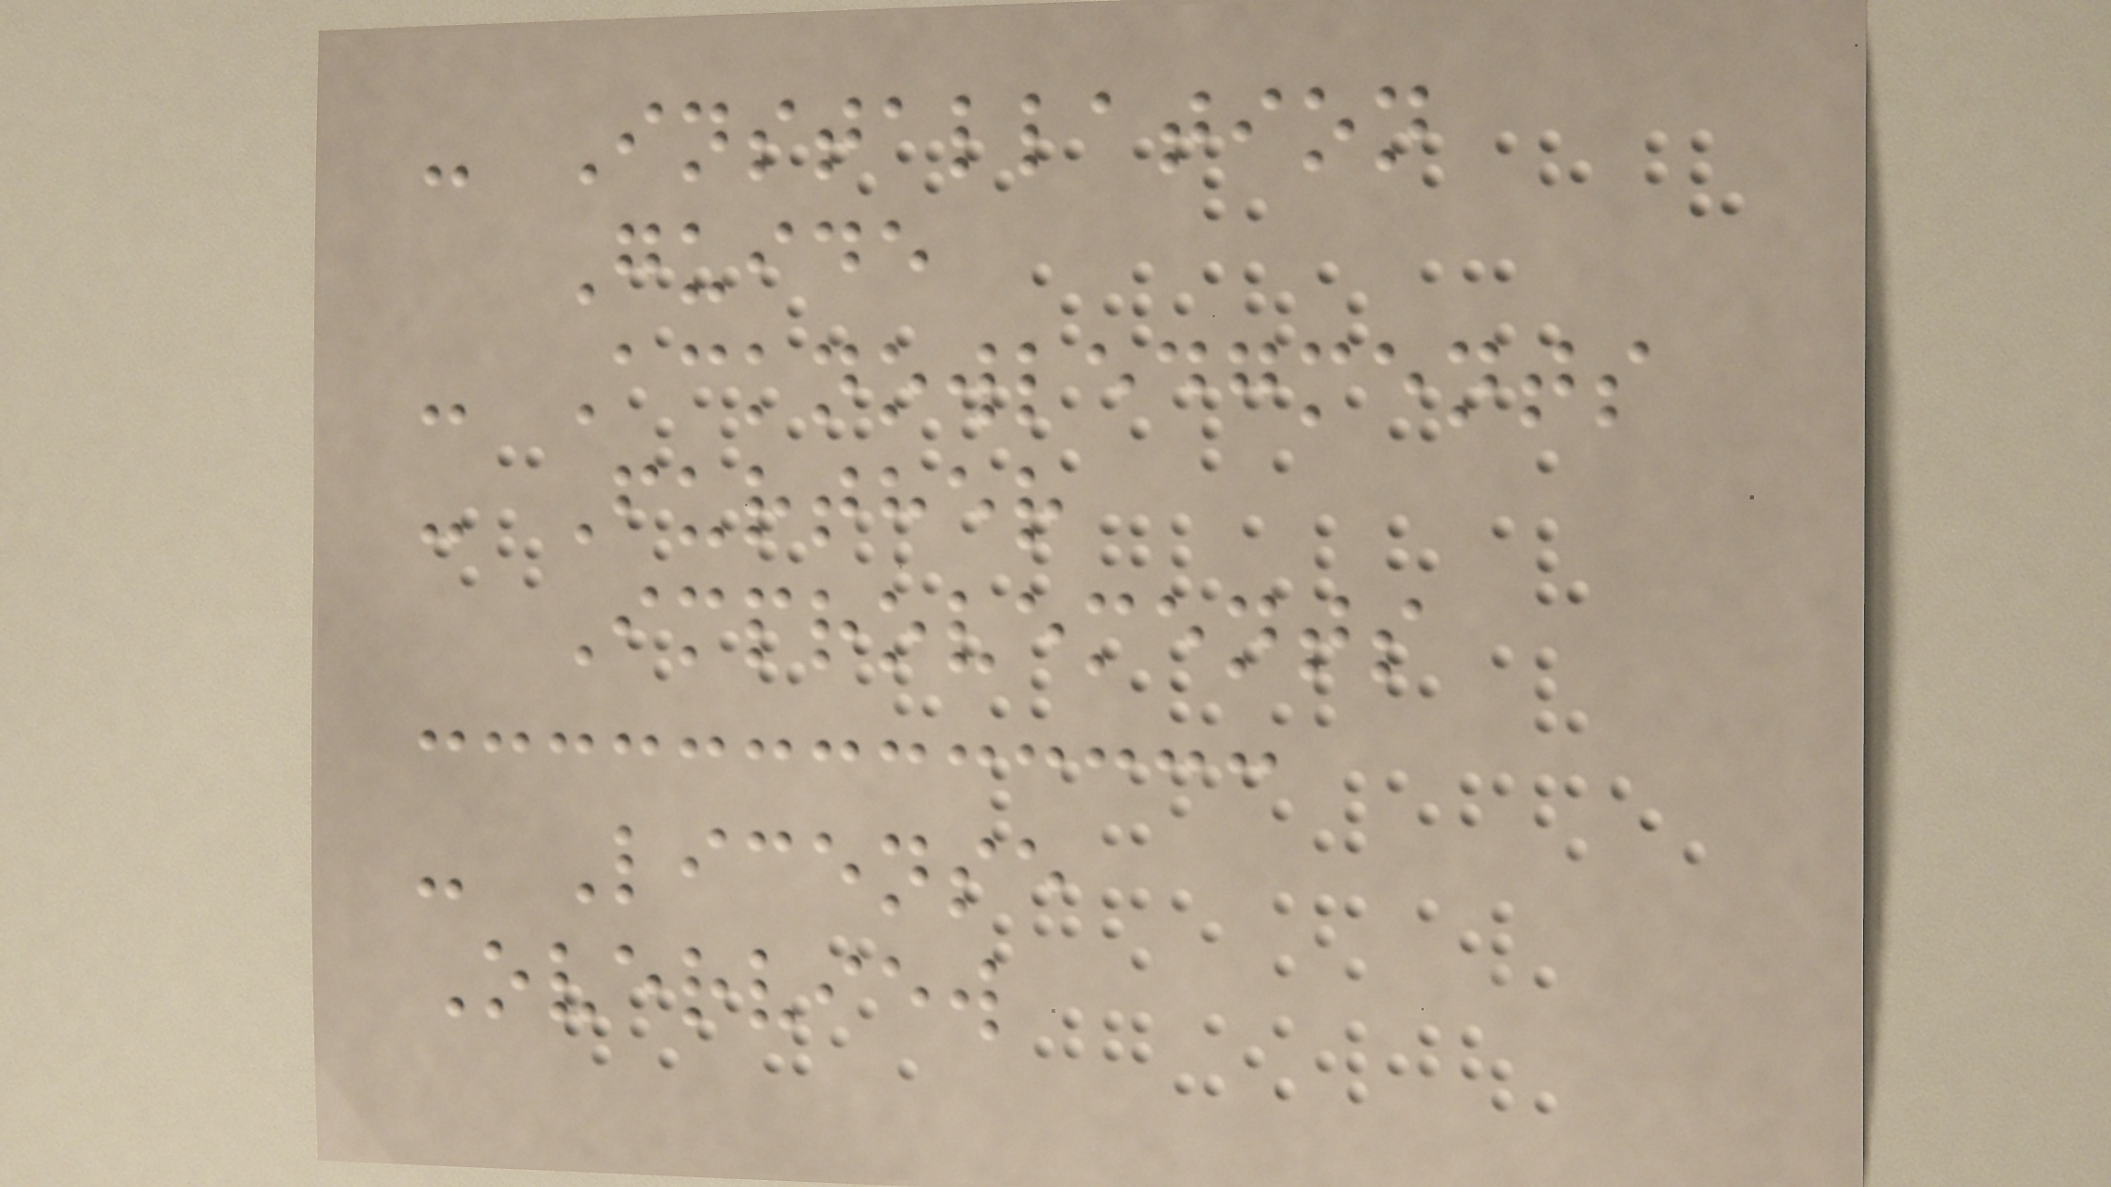- Installation
Guide
- Acknowledgments
- Further
Improvements
- License
Overview
